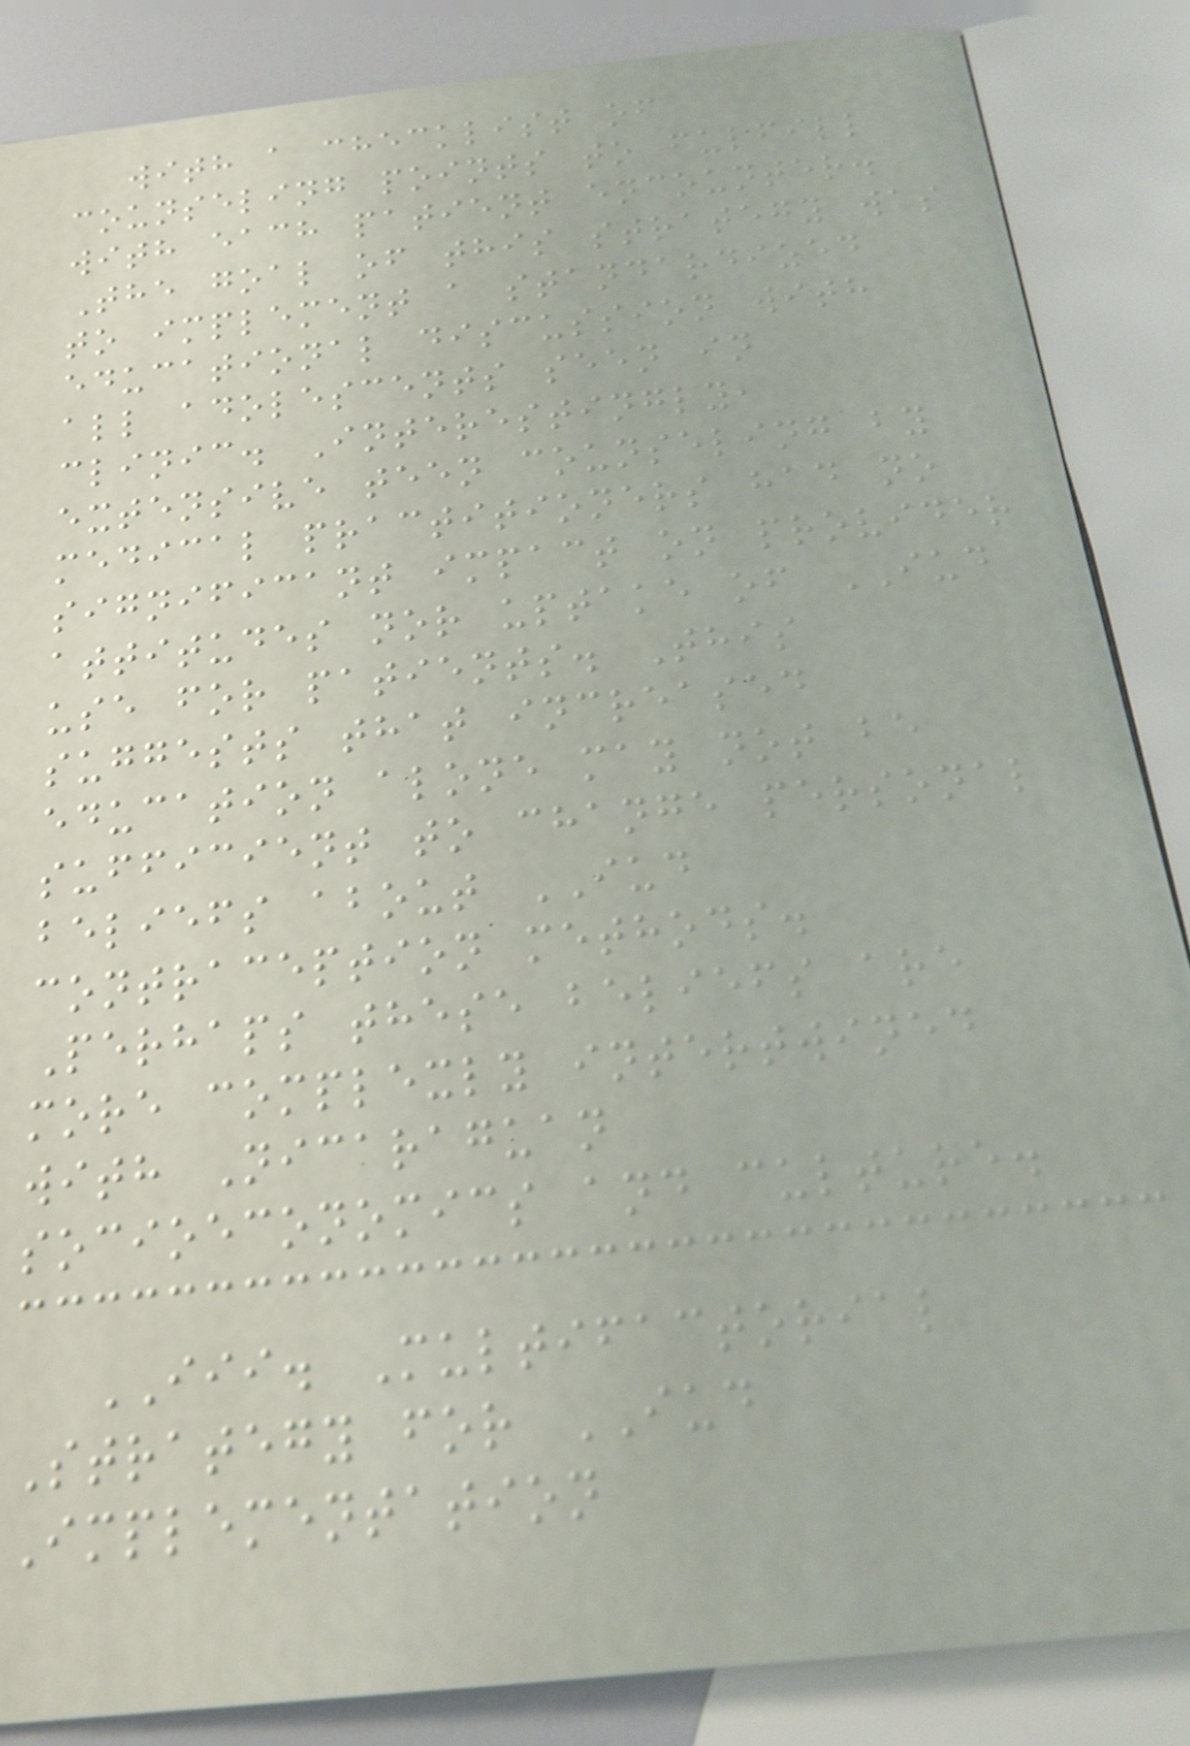with a checklist of
counseling points to fulfill
with each patient encounter.
The goal of this strategy was
to implement a standardized
educational discussion with
all adolescents seen in
clinic. Interestingly,
extensive teen counseling by
medical practitioners had no
significant impact on provider
attitudes nor uptake of IUD
use for patients. This
suggests that increased
education alone may not be
sufficient to change personal
beliefs about IUD
contraception methods.
Perhaps these beliefs are
more complexly intertwined
with Nicaraguan
socioeconomics and culture.
III. Multifactorial
Strategy for IUD
Implementation
